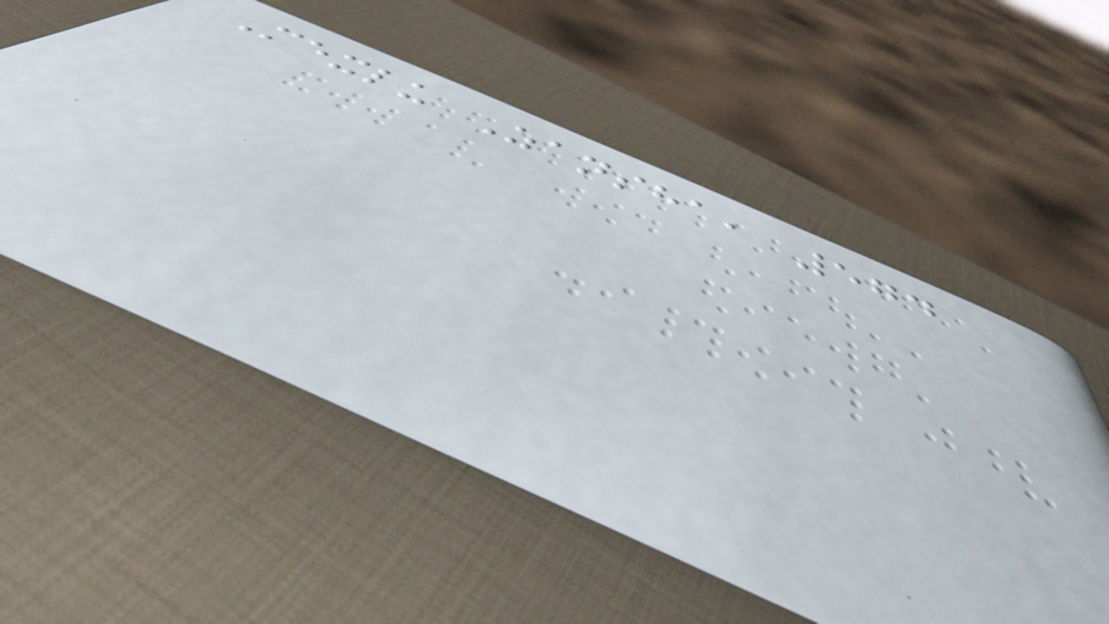Mexlu Zansha, 574
